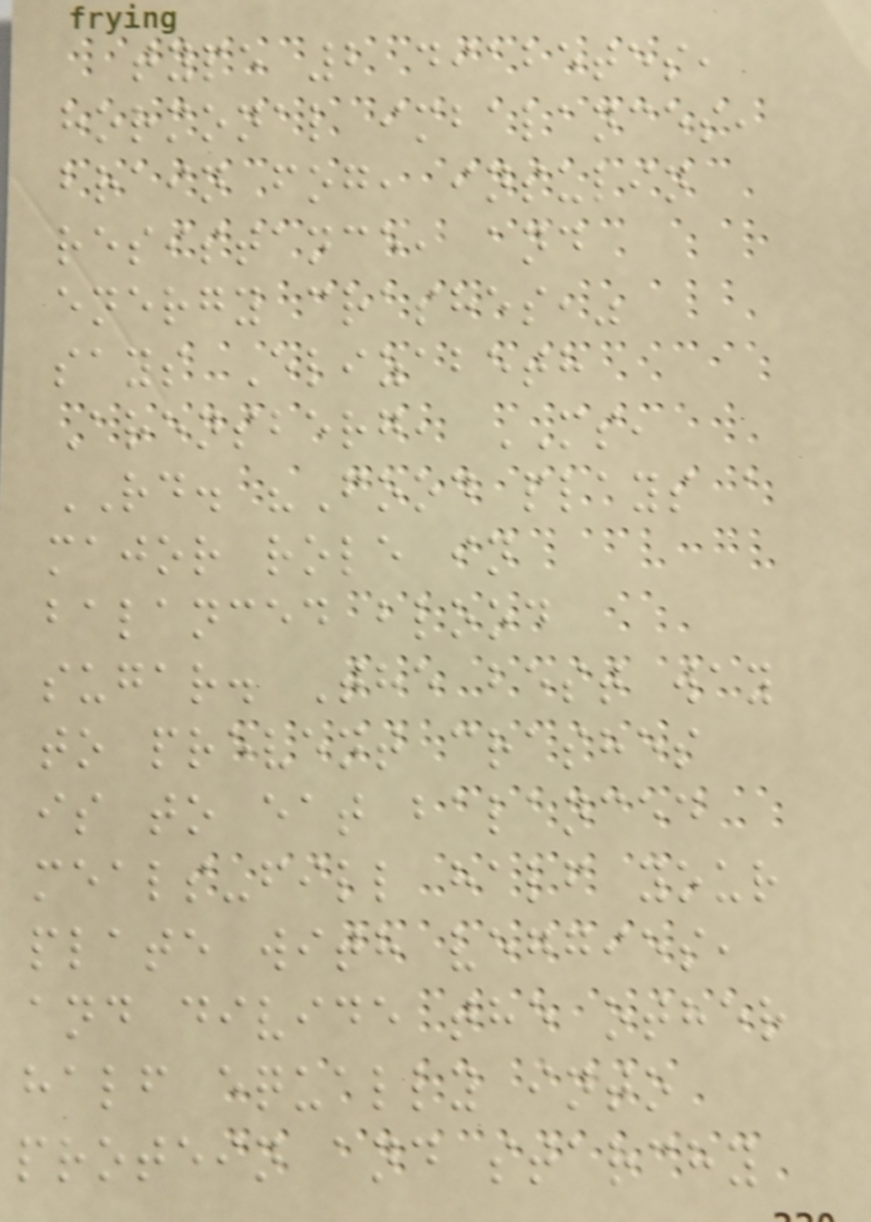type 2 diabetes,
hormonal imbalances,
brain fog, insulin
resistance, and
energy crashes,"
says Elizabeth
Arensberg, MS,
RD. "Food plays a
major role in
balanced blood
sugar. The best way
to prevent crashes
is to eat balanced
meals-fill half your
plate with veggies,
and divide the other
half equally into
protein and starchy
